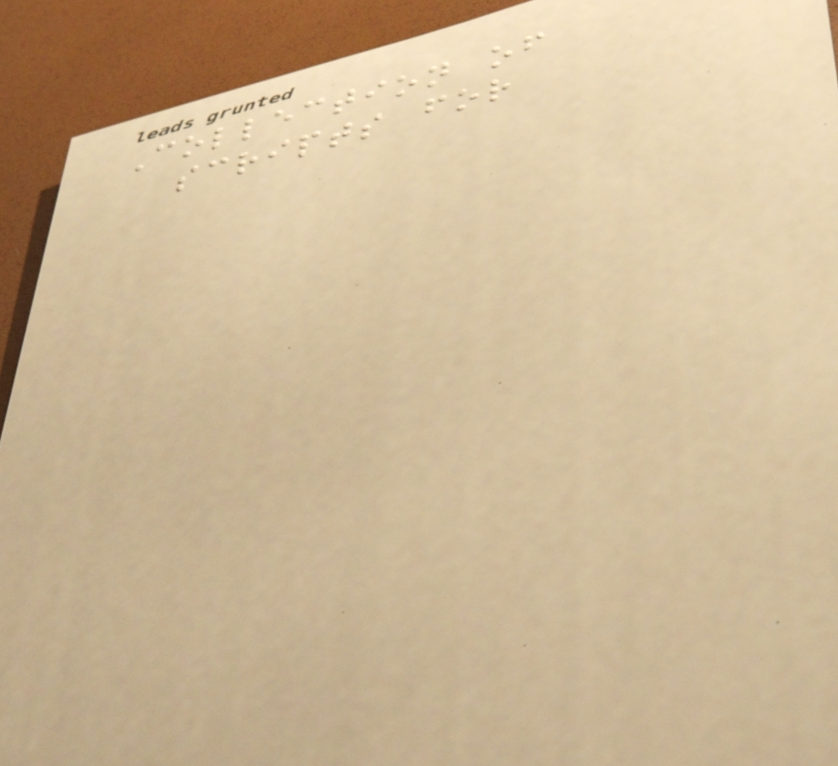Collection of
scripts for
